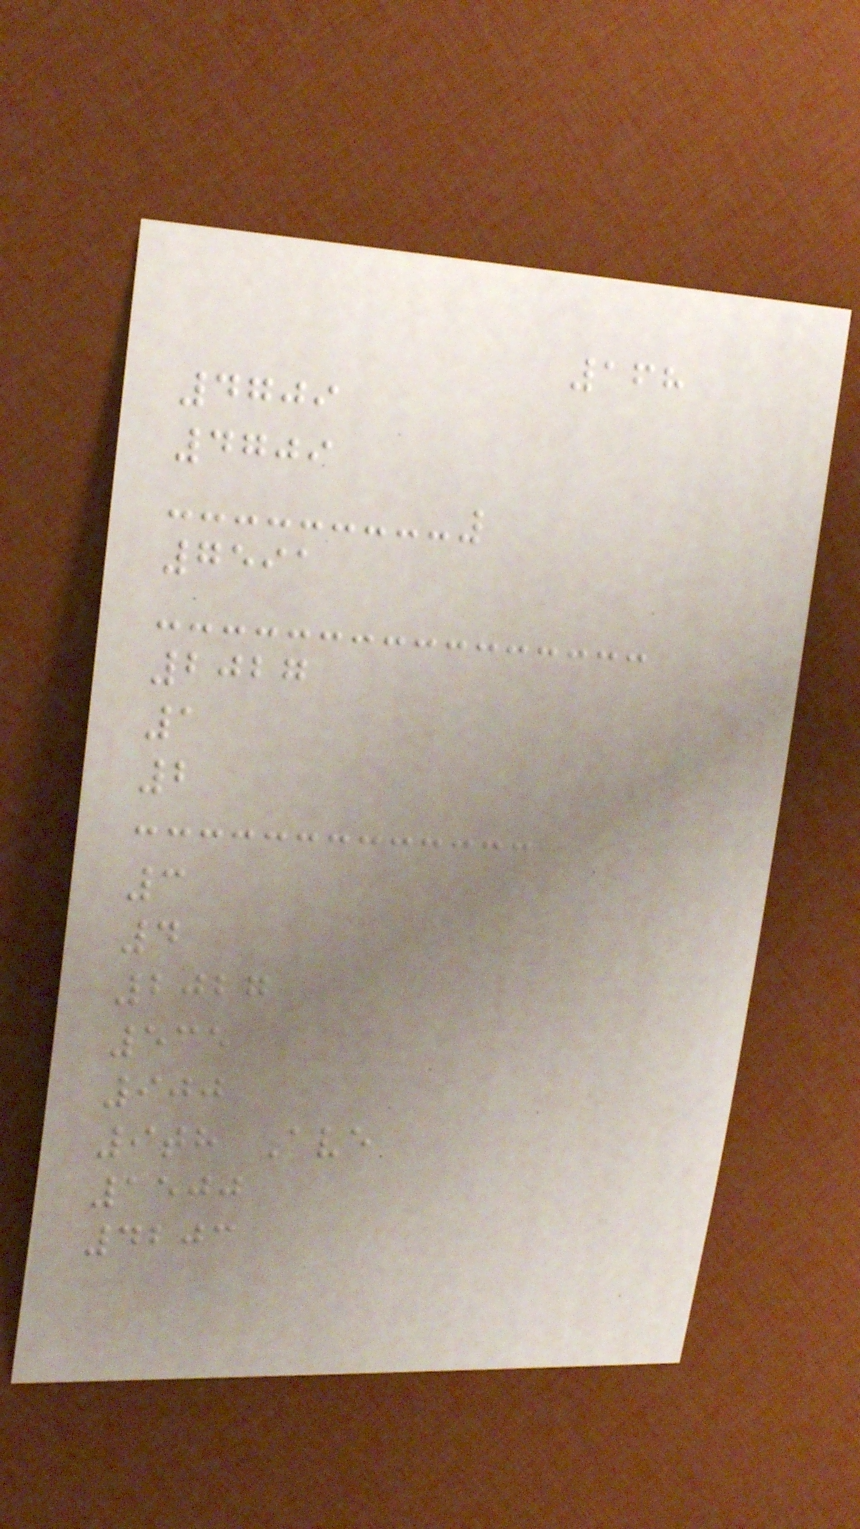168
4709
4709
7591
2027
1
2
3
4
2027
535
900
9th Ave
1500
4203
